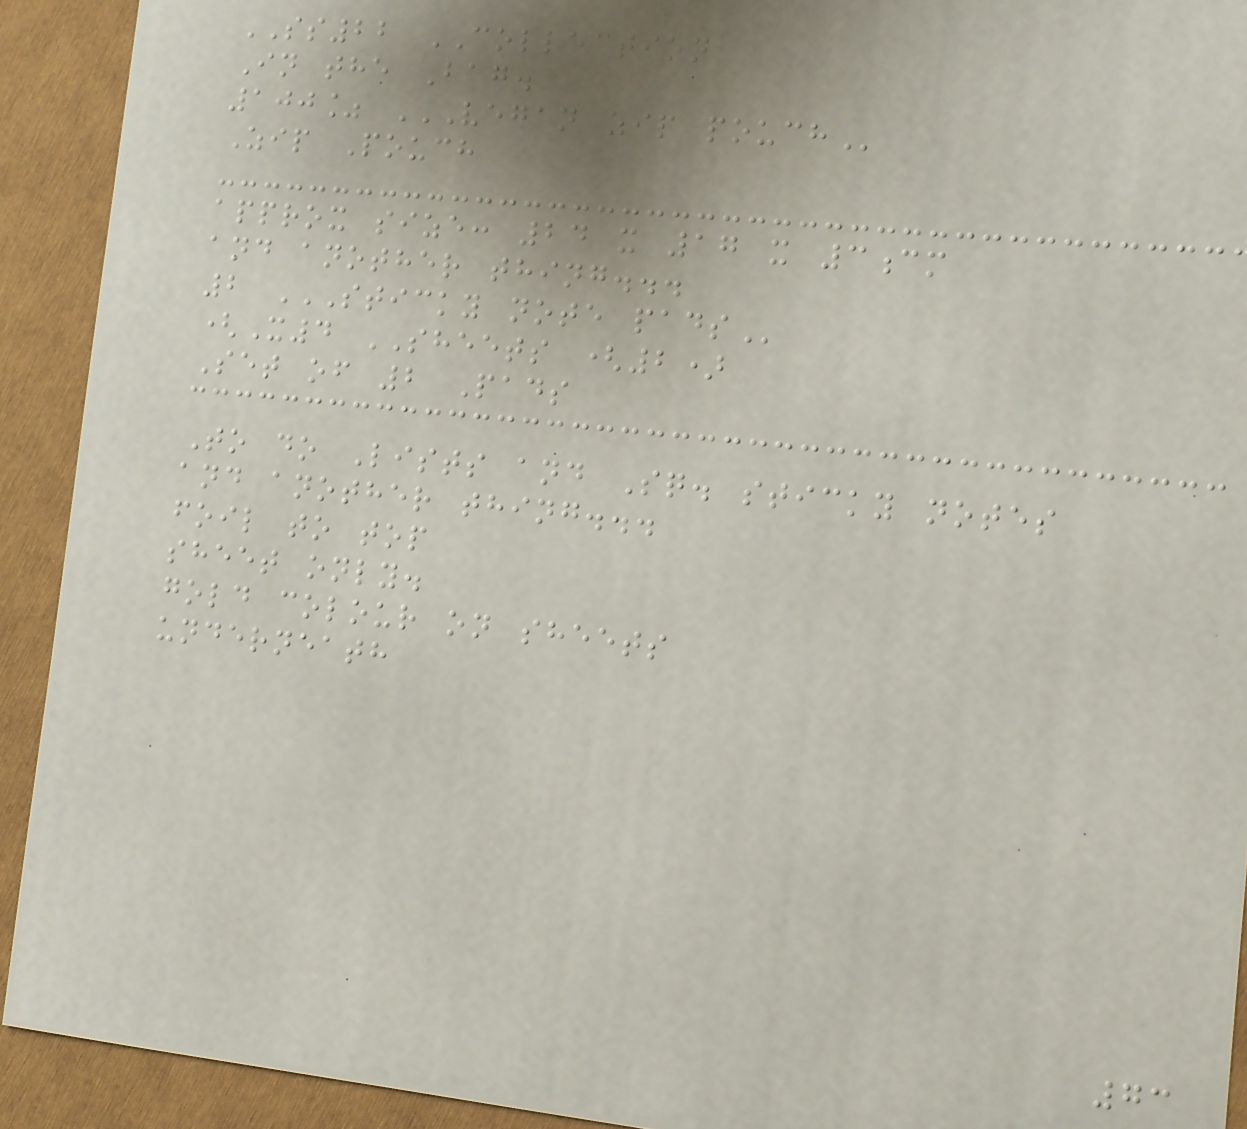SS22 COLLECTION
In the Bag.
100% VEGAN ZIP POUCH
Zip Pouch
approx size: 24 x 17 x 3cm
and another thing...
2 STICKY NOTE PADS
(X4 SHEETS (2)
Set of 2 Pads
To do Lists and Sq. sticky notes
and another thing...
foil to top
sheet only.
gold colour on sheets
underneath
73
